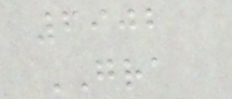6902
GRA
